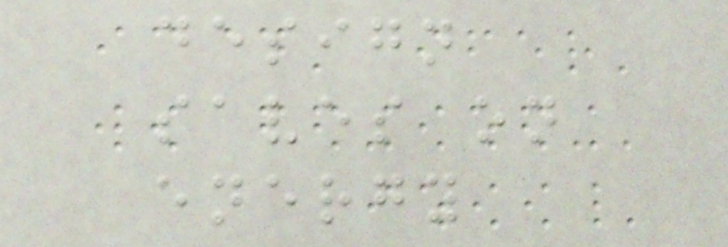design
saves on
energy
